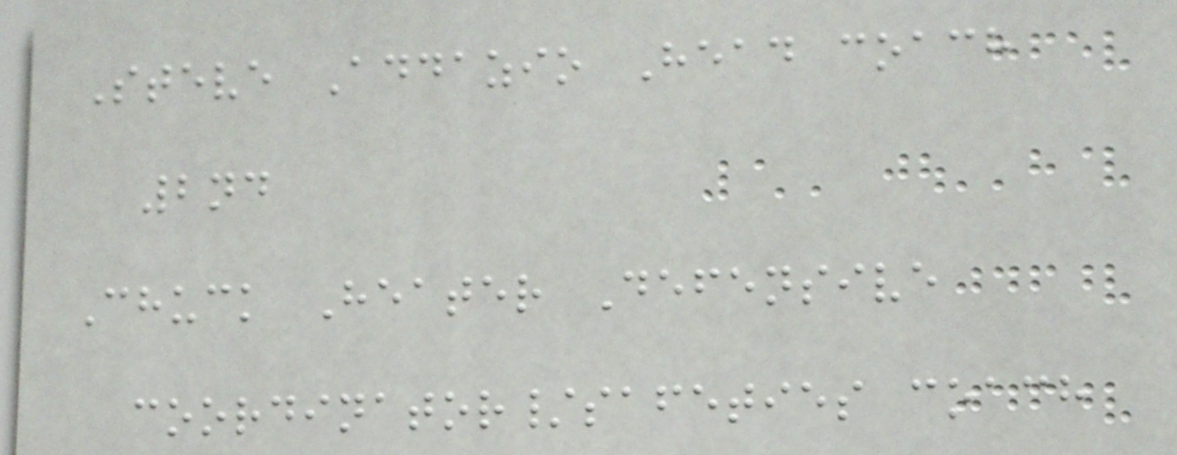Steve Addazio Head coach
2nd
Chuck Heater Defensive
coordinator/safeties coach
